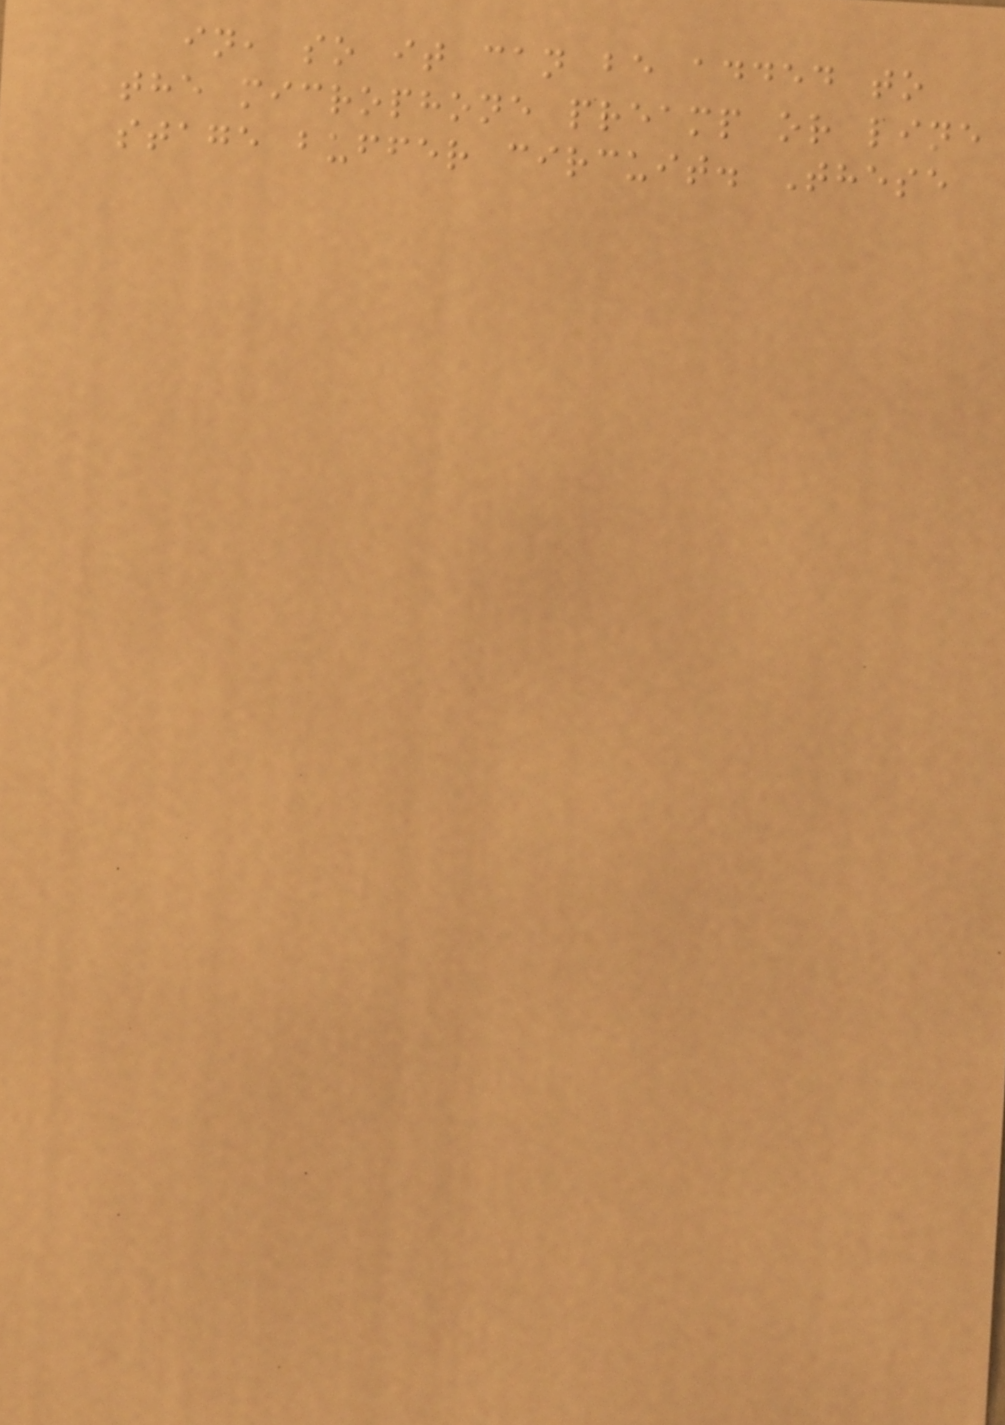in, so it can be added to
the microphone preamp or line
stage buffer circuit. These
